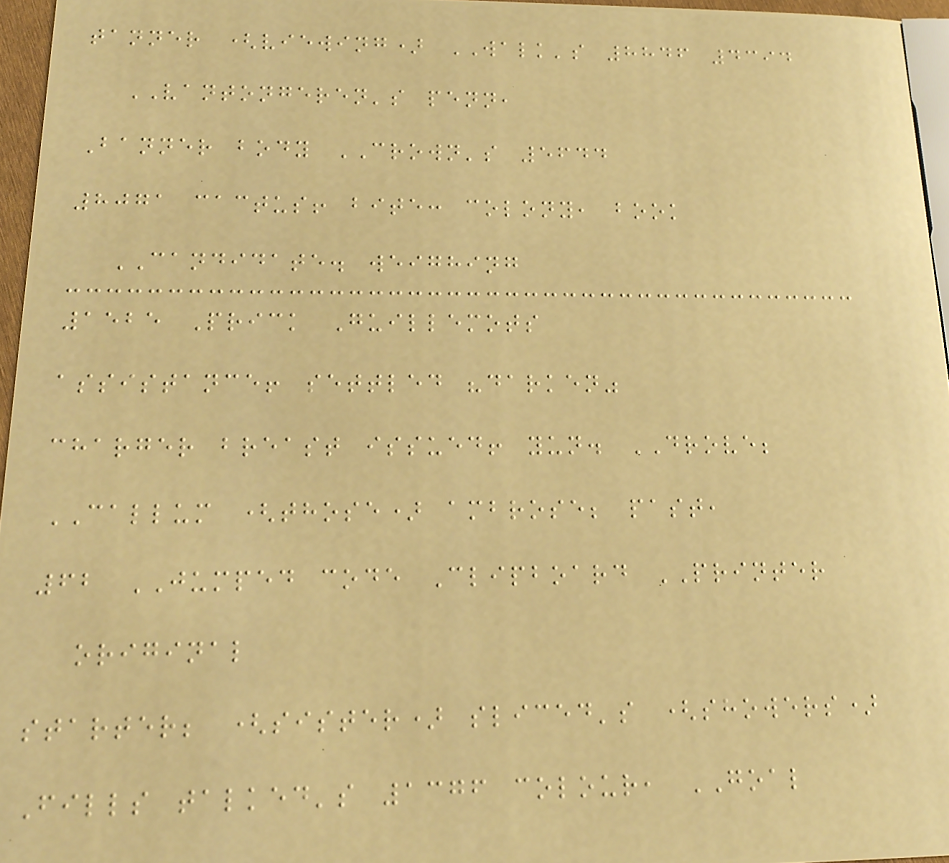tanner (viewing) WALK's 8846 4394
VANTONGEREN's penn,
Banner body CROWN's 5644
8071 cactus! bite: colony, book
CANDIDATE. weighing
1525 Prick Guillemots
assistance! settled "darken"
charger breast issued! yun. DROVE;
CALLUM (those) ambrose; past,
62 JUMPED code Clipboard PRINTER
original
starter; (sister) sliced's (showers)
Fills talked's 1376 colour, GOAL
